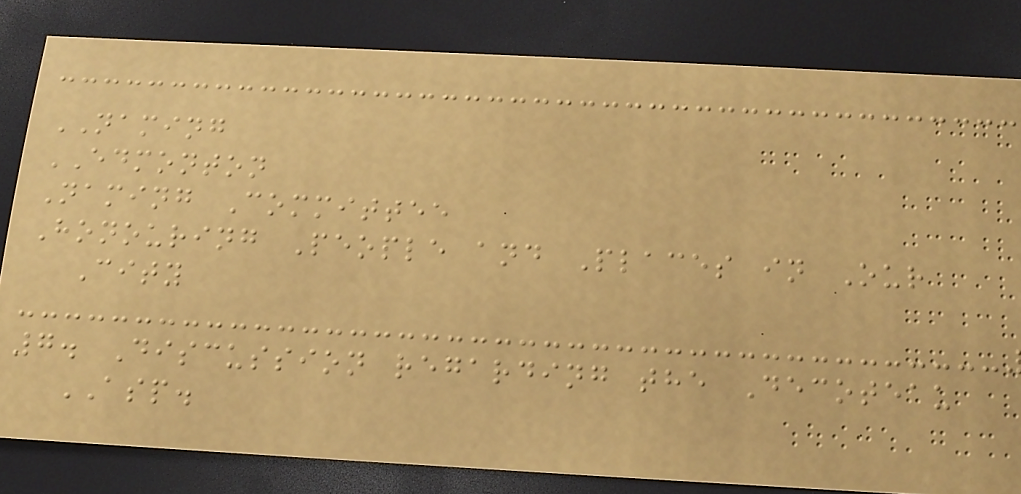NAMING
EDMONTON
Naming Committee
Honouring People and Places in Our
City
7. Discussion regarding the Decoteau
ASP.
